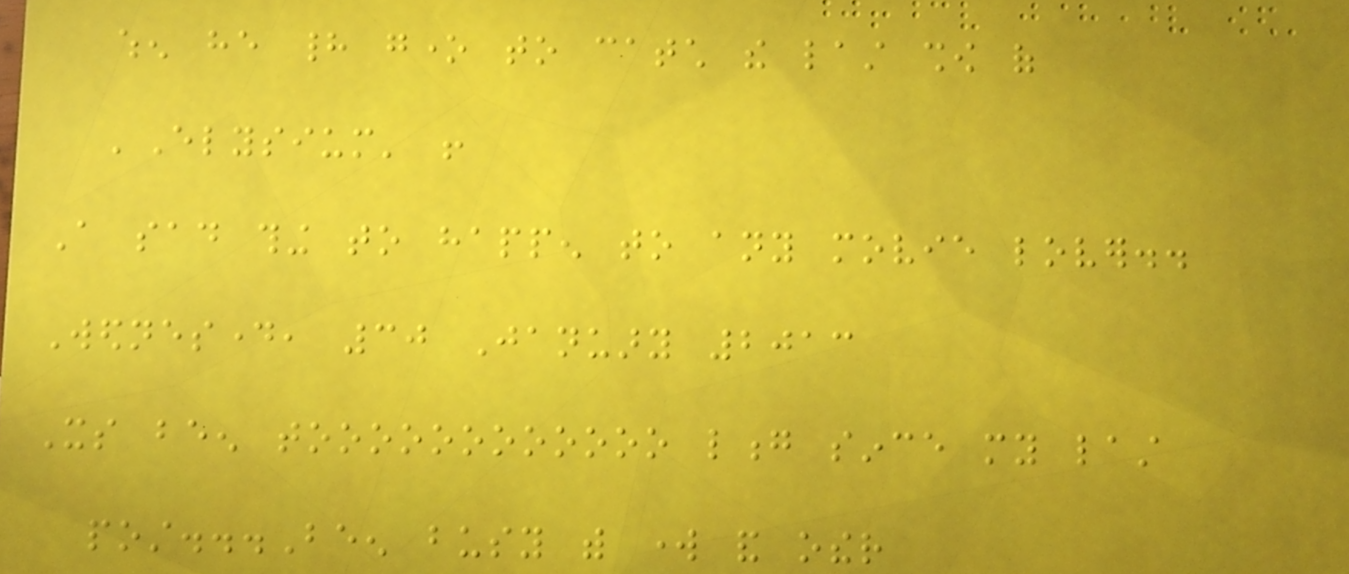when he had gone to catch the last show of
'Elysium' !
A sad thing to happen to any movie lover..
Wednesday, 30 January 2013
Its been toooooooooooo long since my last
post...Been busy with work and other
